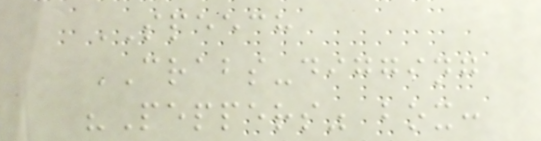SPEECH
CRABS-digging
"Peppers" box:
